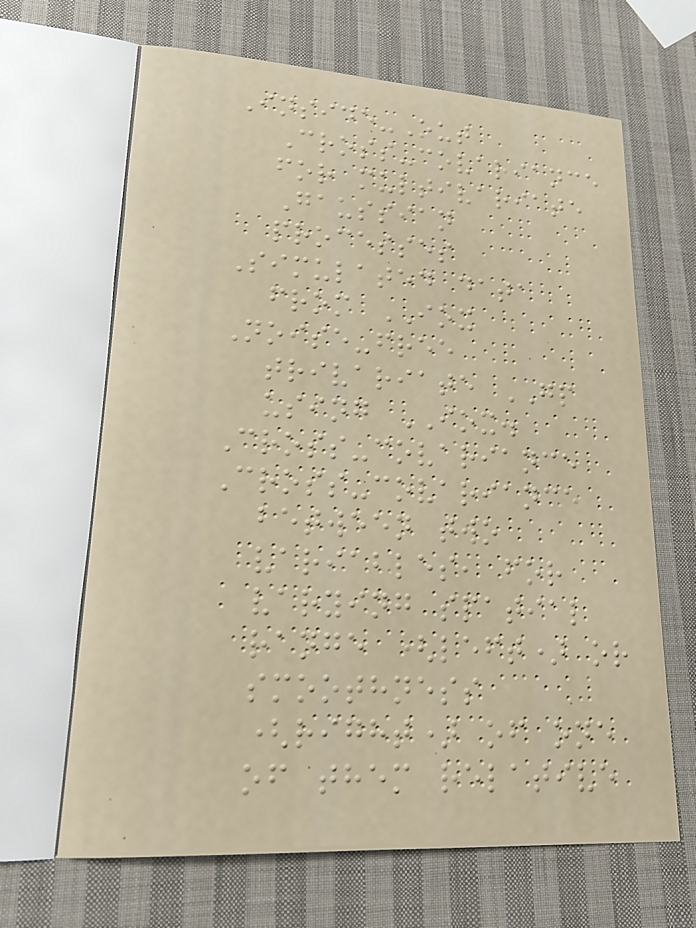Inside-Out
Cross-covariance
for multivariate
Gaussian
processes
Simulated data
from IOX
Noise-free
trivariate GP
using IOX.
Cross-covariance
Cross-covariance
between two
variables, for
varying spatial
range (left) or
smoothness
(right) of one
of them relative
